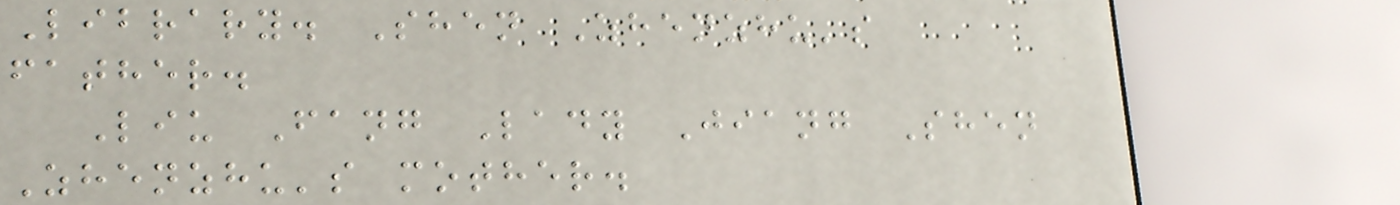Library. Shen Zhenzhu's
father.
Liu Fang Lady Jiang Shen
Zhenzhu's mother.
